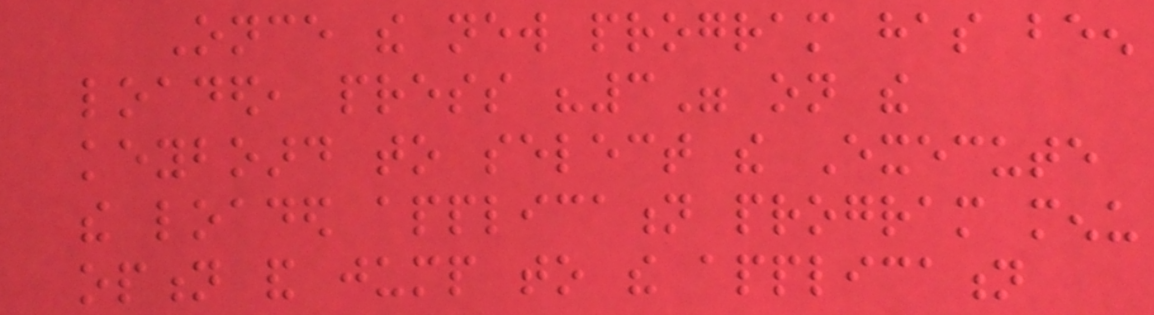Once the new program has been
loaded, press "3" on the
keyboard to select the Execute
the loaded application program menu
option and jump to the application
